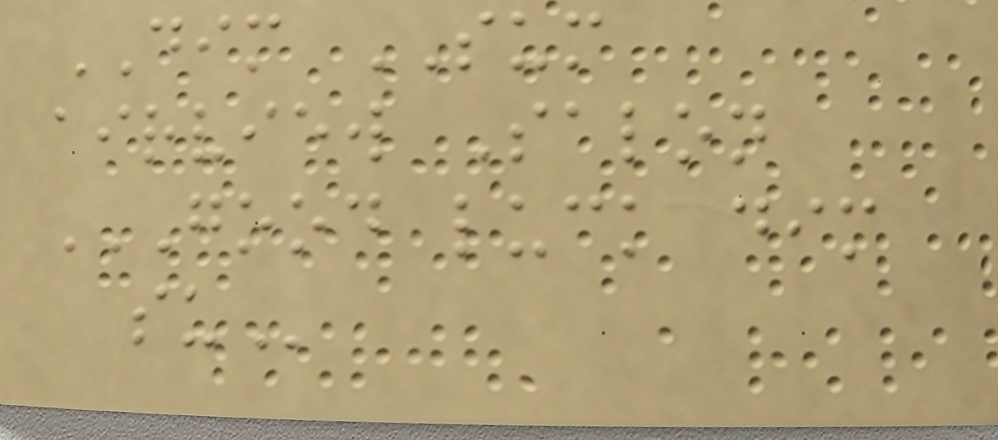DIM SUM
airview Salon
GOOD LUCK DIM
SU
